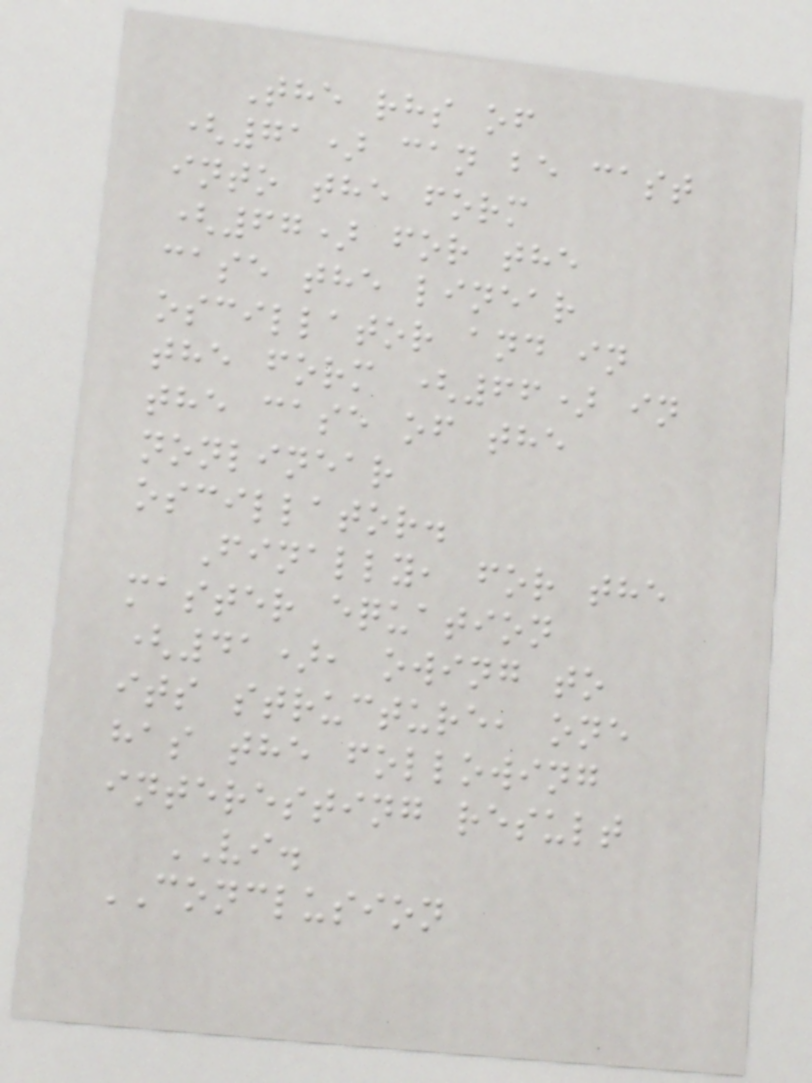The rhs of
(71) can be cast
into the form
(67) for the
case the linear
oscillator and in
the form (66) in
the case of the
nonlinear
oscillator.
Finally, for the
master equation
(41), owing to
its structure, one
has the following
interesting result
VI.
CONCLUSION
